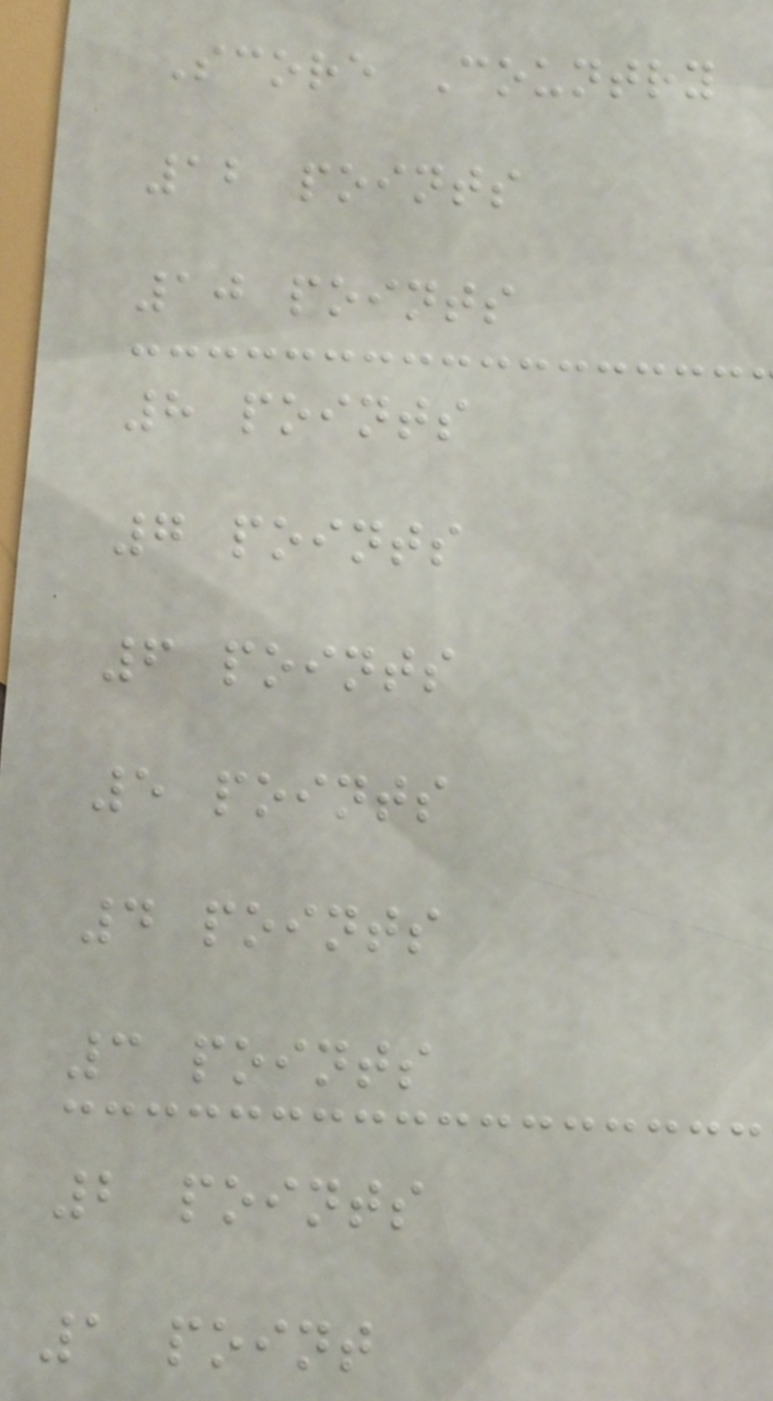Score Country
12 points
10 points
8 points
7 points
6 points
5 points
4 points
3 points
2 points
1 point
